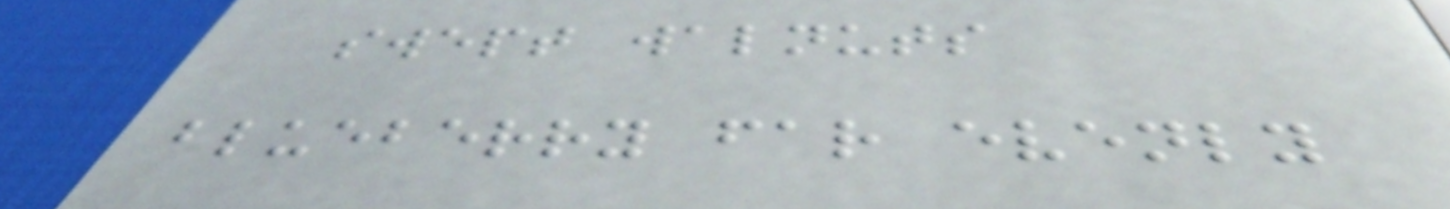swept walnuts
blueberry far evenly
